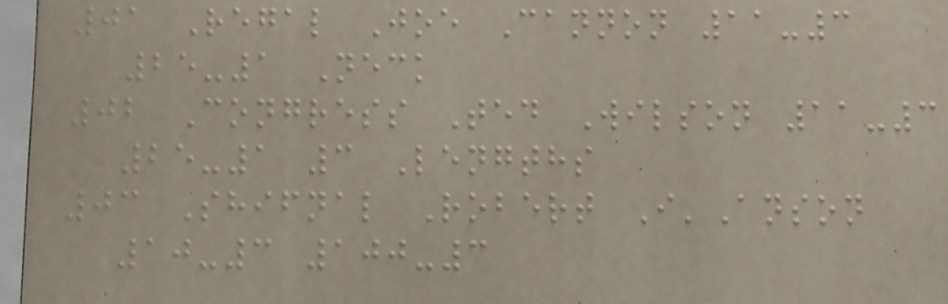01 Regal Joe Cannon 11-3
25-1 Neck
02 Congress Ted Wilson 11-3
25-1 3 Lengths
03 Shifnal Robert I'Anson
10-3 100-3
